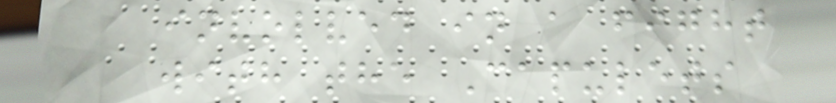involved in a fight
with the Capulets
